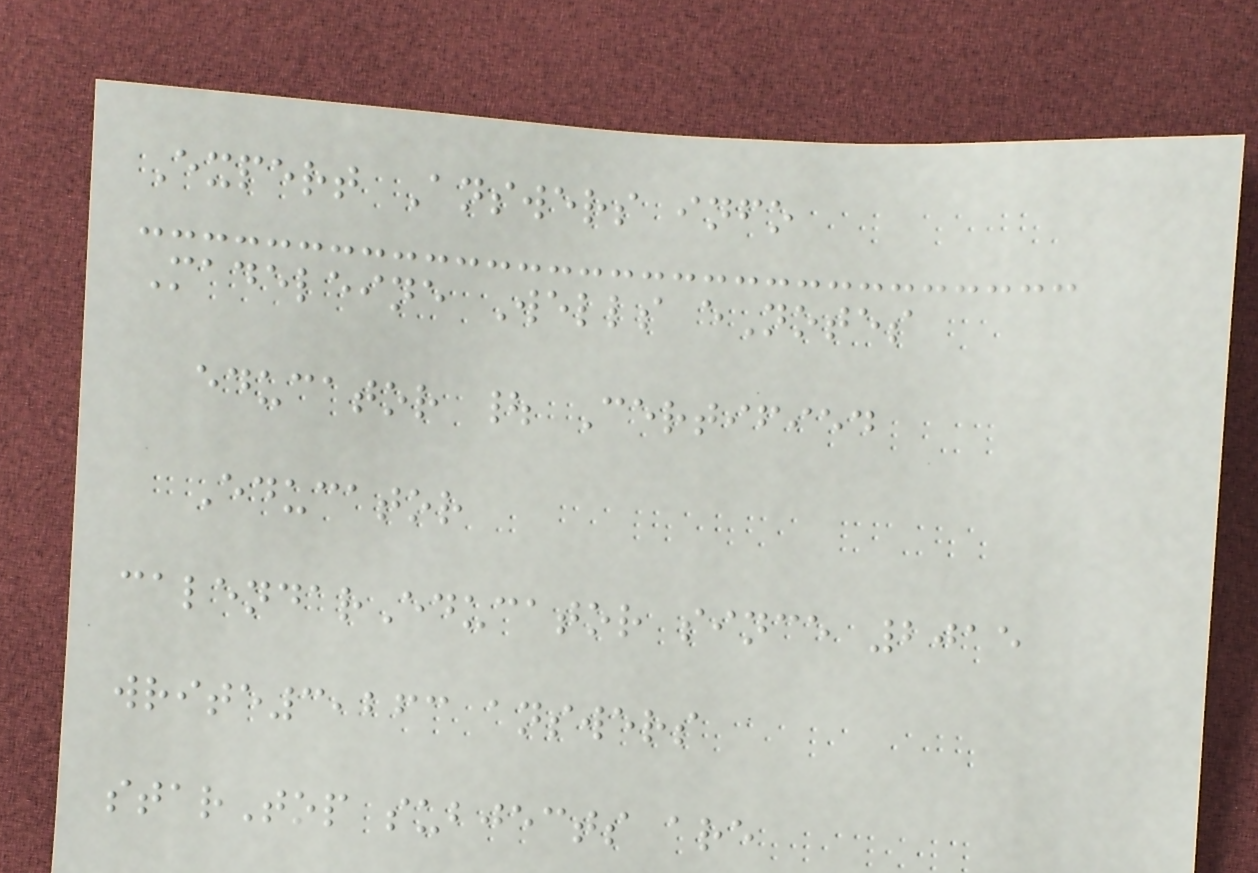Expert Answers info
Madeleine Wells eNotes
educator | Certified
Educator
calendarEducator since 2015
write3,263 answers
starTop subjects are
